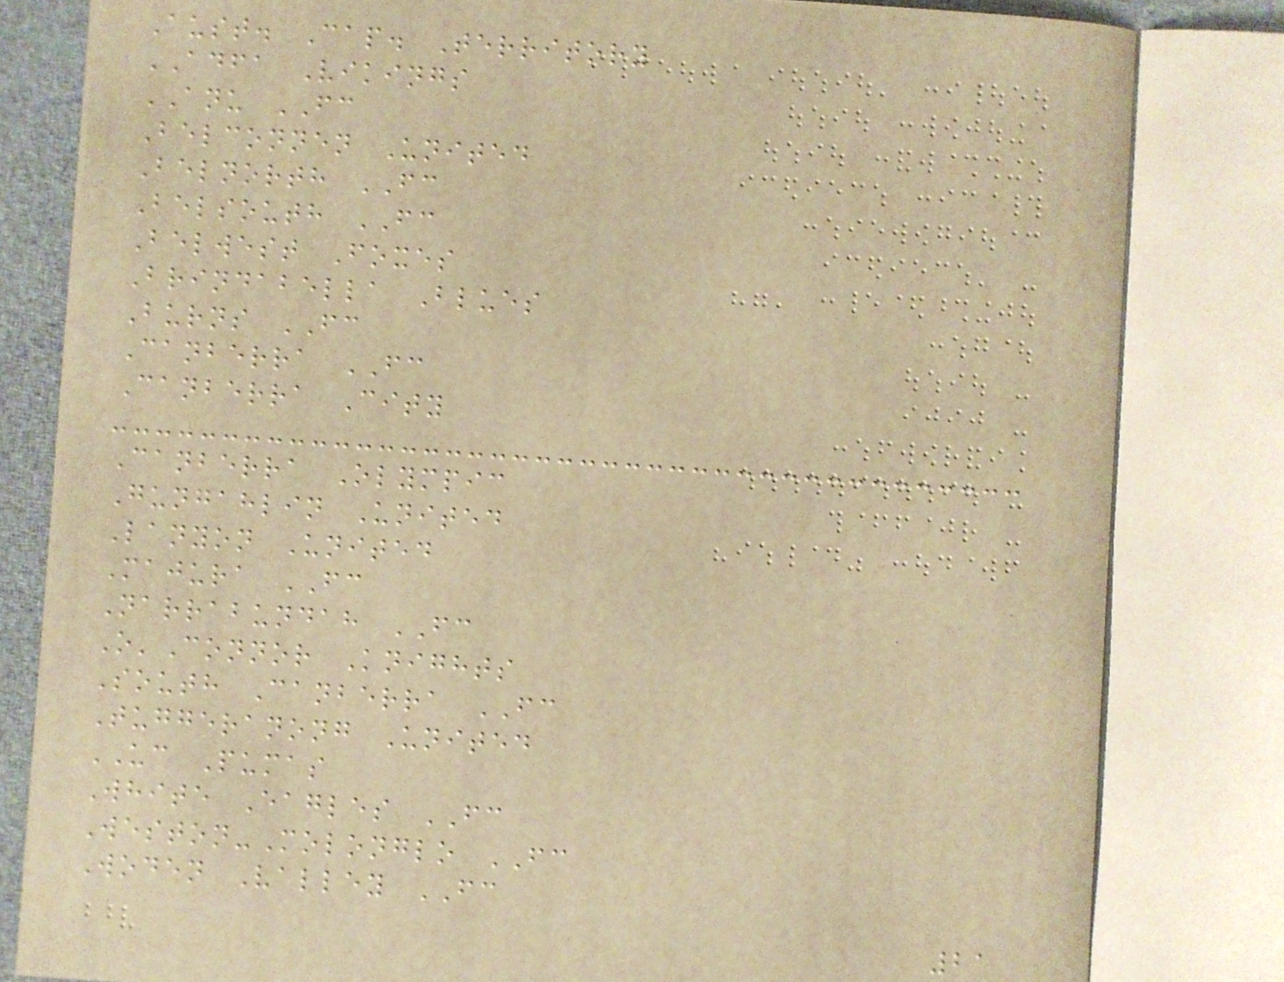Aust. Cap. Territory
ADFA Vikings
ANU FC
Belconnen United
Belnorth FC
Belsouth FC
Belwest Foxes
Brindabella Blues
Burns FC
Canberra FC
Canberra City
Canberra Olympic
Gungahlin United
Lanyon United
Majura FC
Narrabundah FC
O'Connor Knights
South Canberra FC
Tuggeranong United
UC Pumas
White Eagles FC
Weston-Molonglo FC
Woden Valley FC
21
